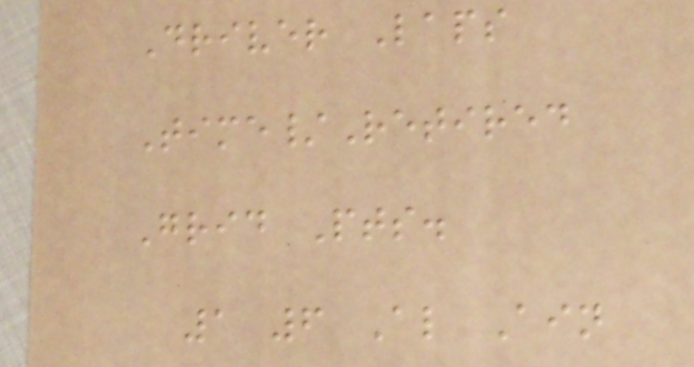Driver Laps
Time/Retired
Grid Pts.
1 6 Al Ain
